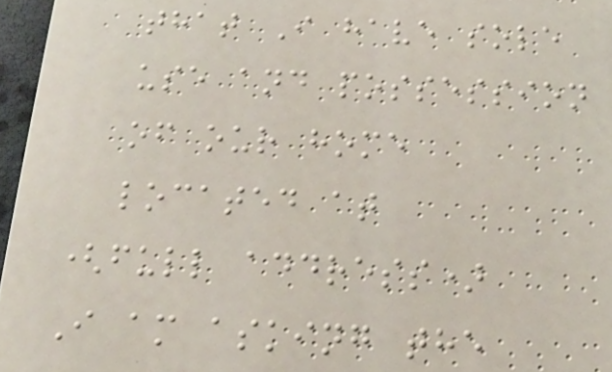that I have sole
use and possession
of our home
located at
(full address)
I am asking the
